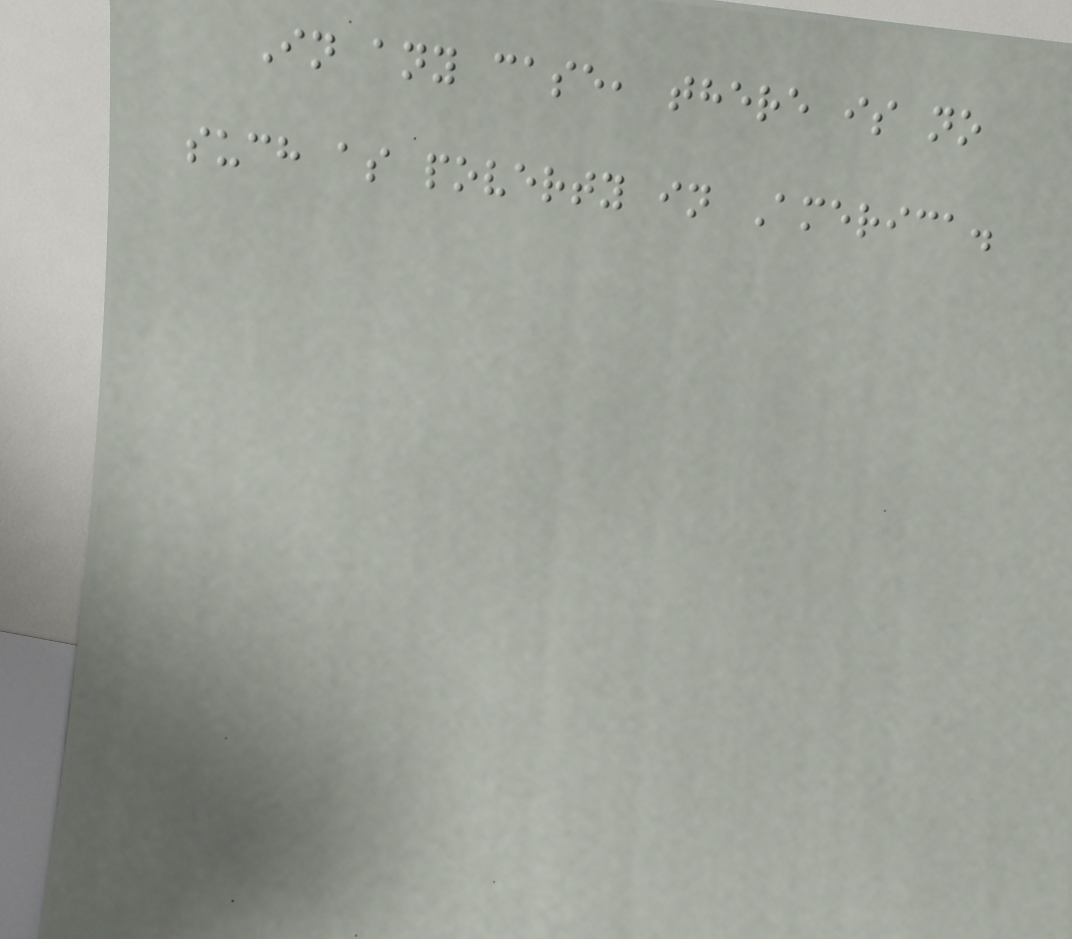In any case, there is no
such as poverty in America.
